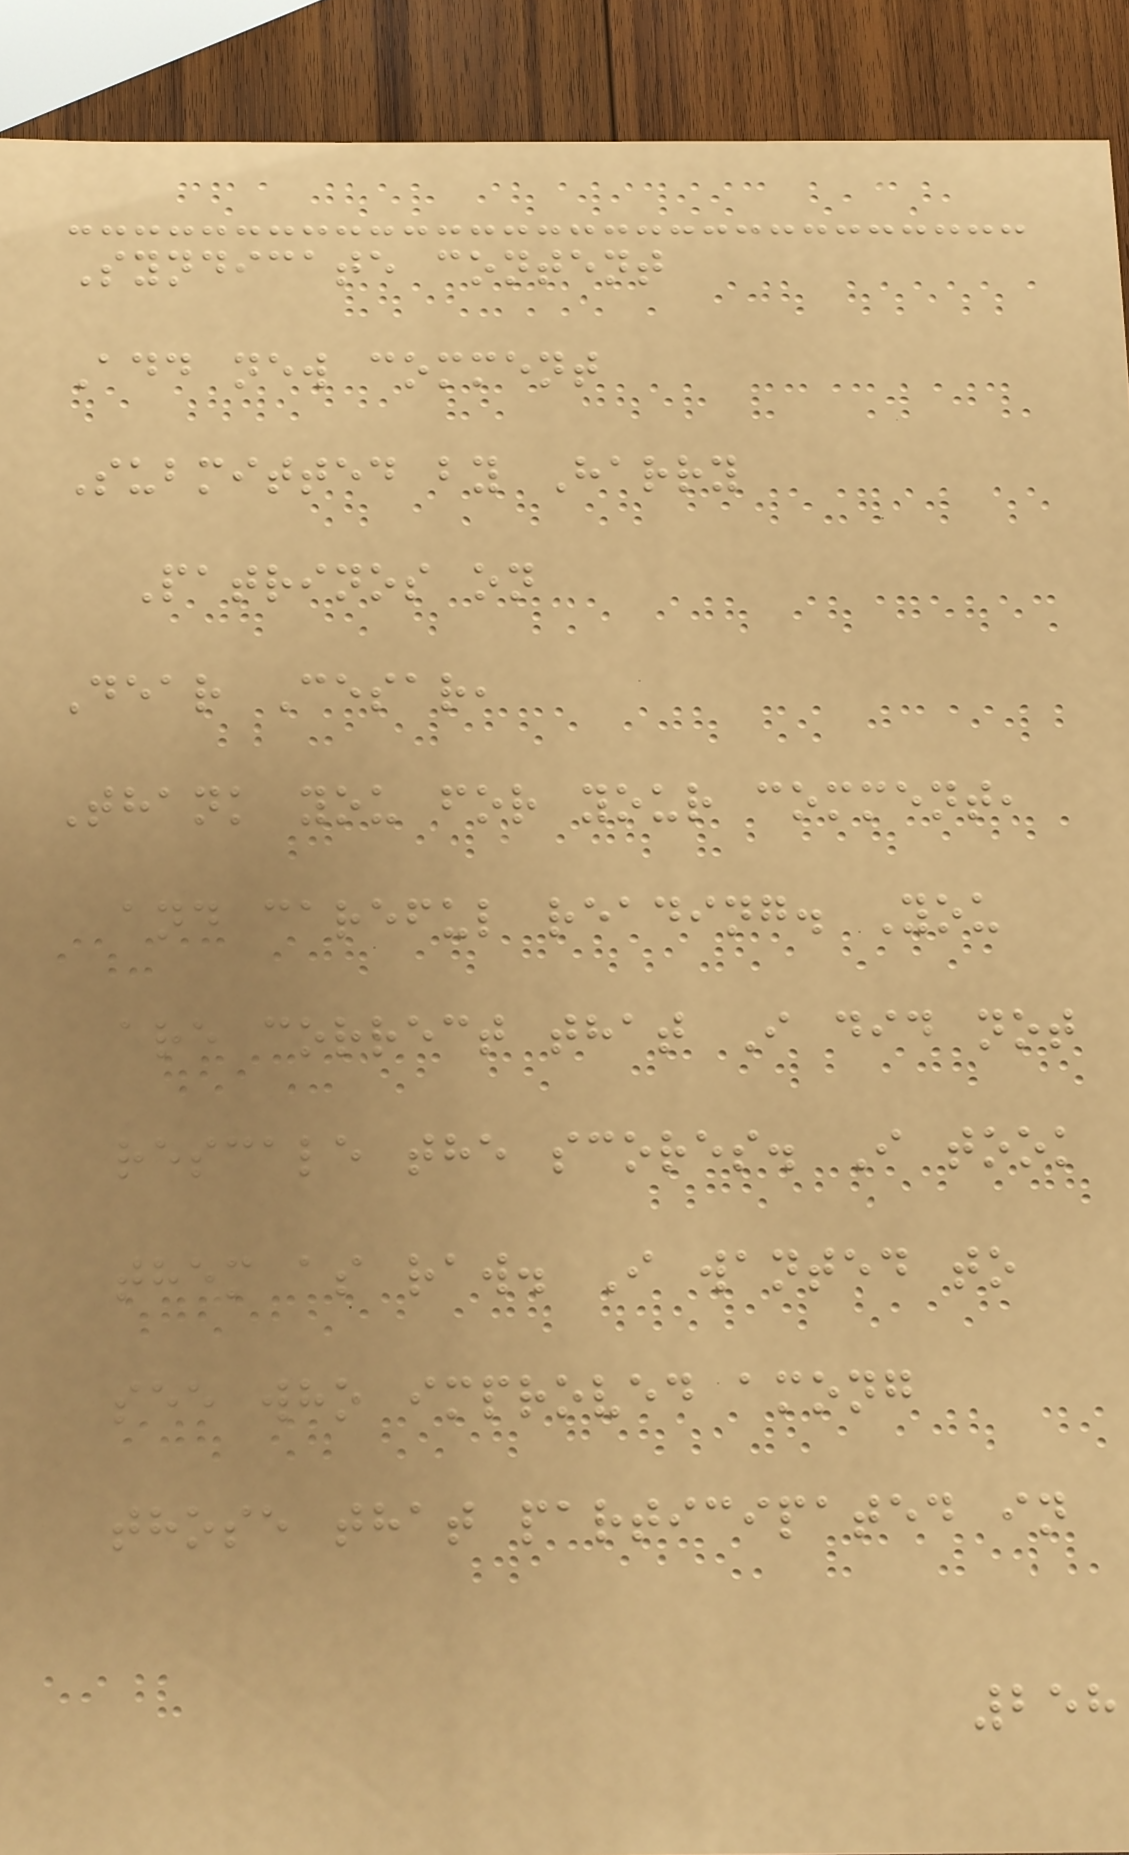Syndicate content
Add new comment
Submitted by Harry
Patrinos on
Dear Cesar,
Thank you for your comment,
and careful reading. You
are correct that I did not
rescale the scores. I took
them as raw. I wanted to
see who improved among
those that participated in
258
